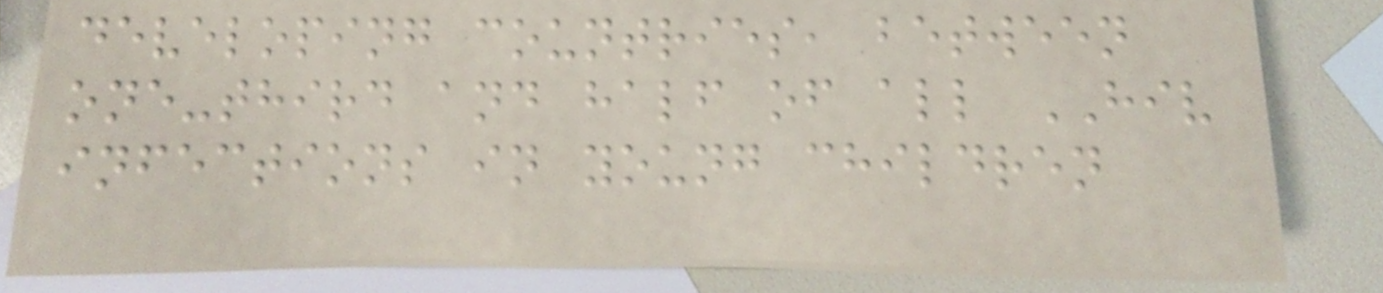developing countries, between
one-third and half of all HIV
infections in young children
